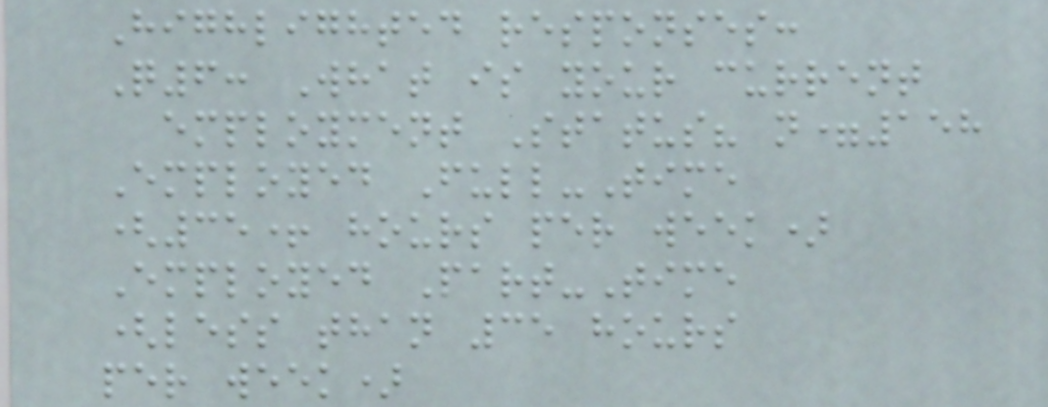Highlighted responses:
Q6: What is your current
employment Status? n=158
Employed Full-Time
(35+ hours per week)
Employed Part-Time
(less than 35 hours
per week)
